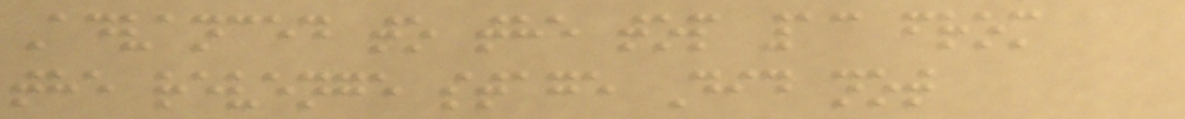Advanced to the top 13 from
the revenge stage Did not
